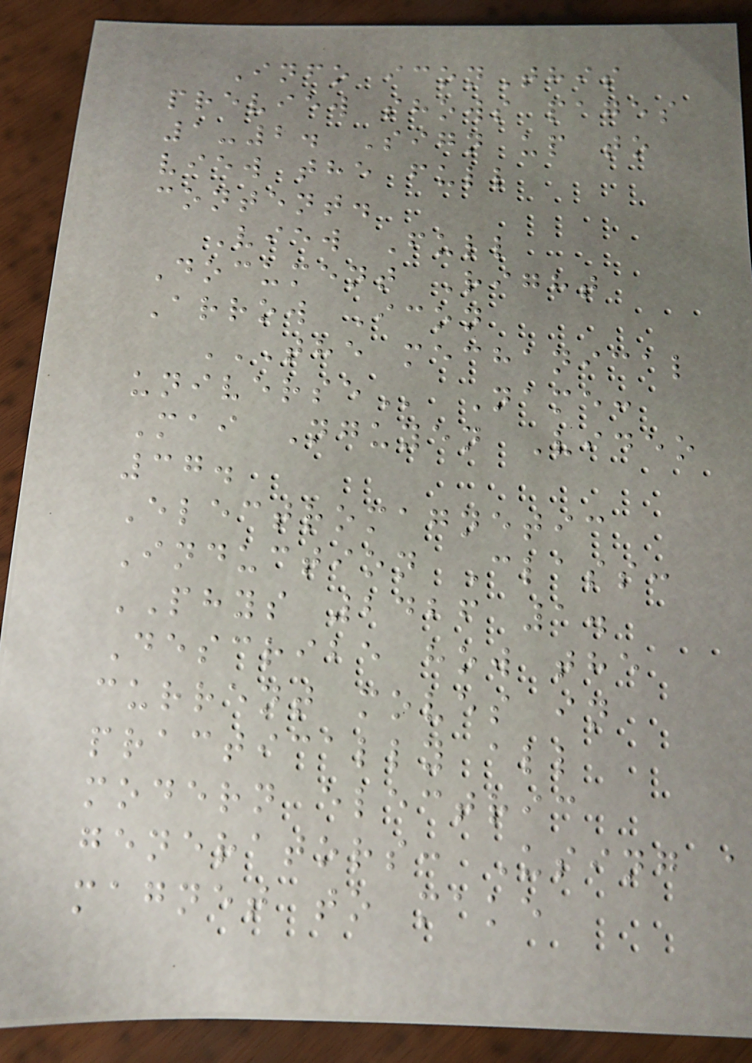Info iconThis
preview shows pages
1-2. Sign up to
view the full
content.
View Full
Document Right
Arrow Icon
THE MECHANICAL
UNIVERSE Name:
Mai Nguyen Video
37.
Electromagnetic
Induction Class:
PHYS 2426 1.
Describe how the
current moves in
practically all
modern electric
generators: Using a
magnet to make
